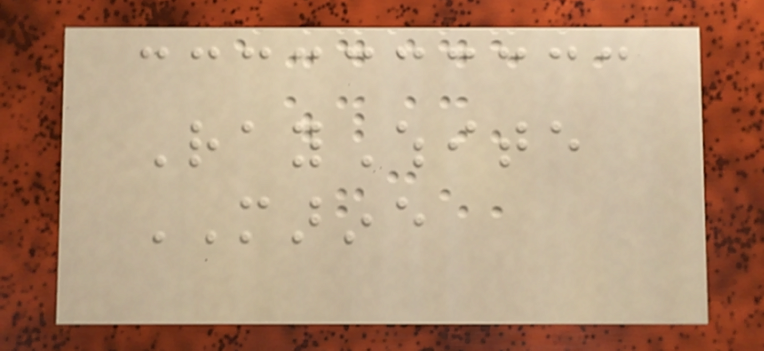RayWhite
MARINE
